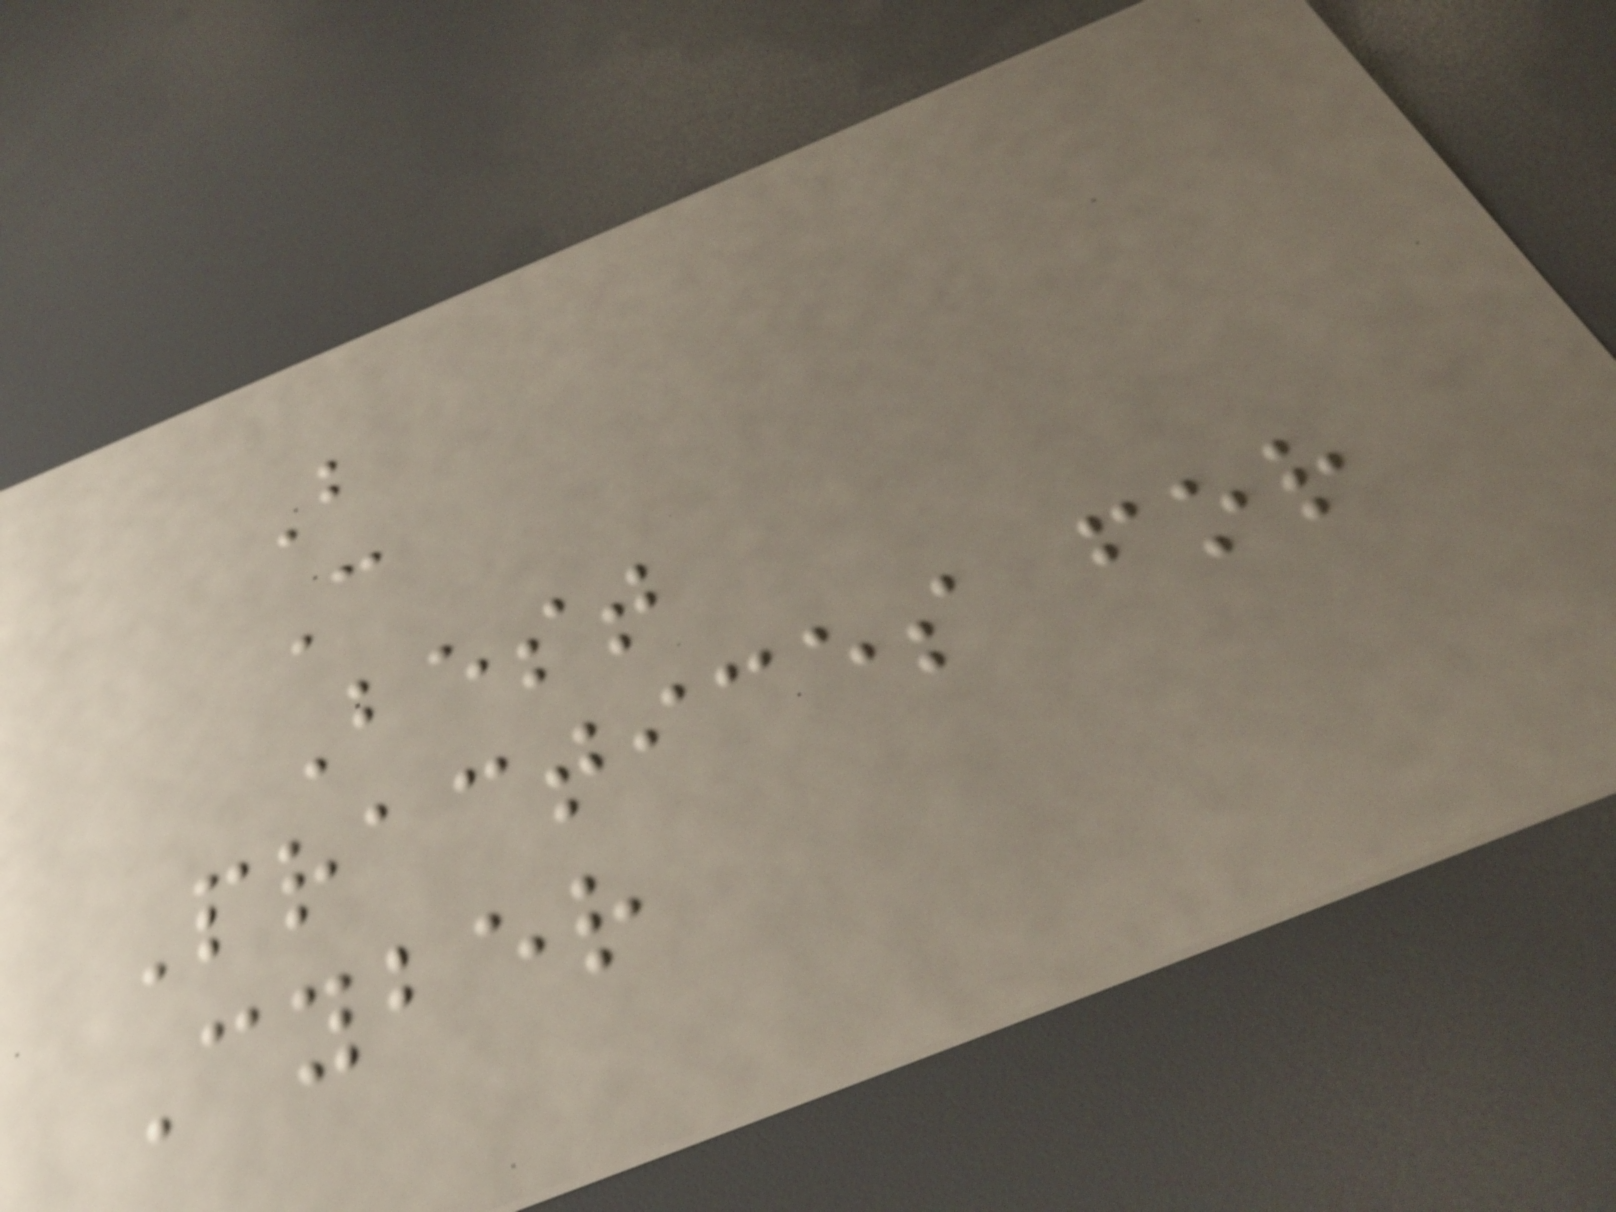B
C
Best
Practices for
Cyber
